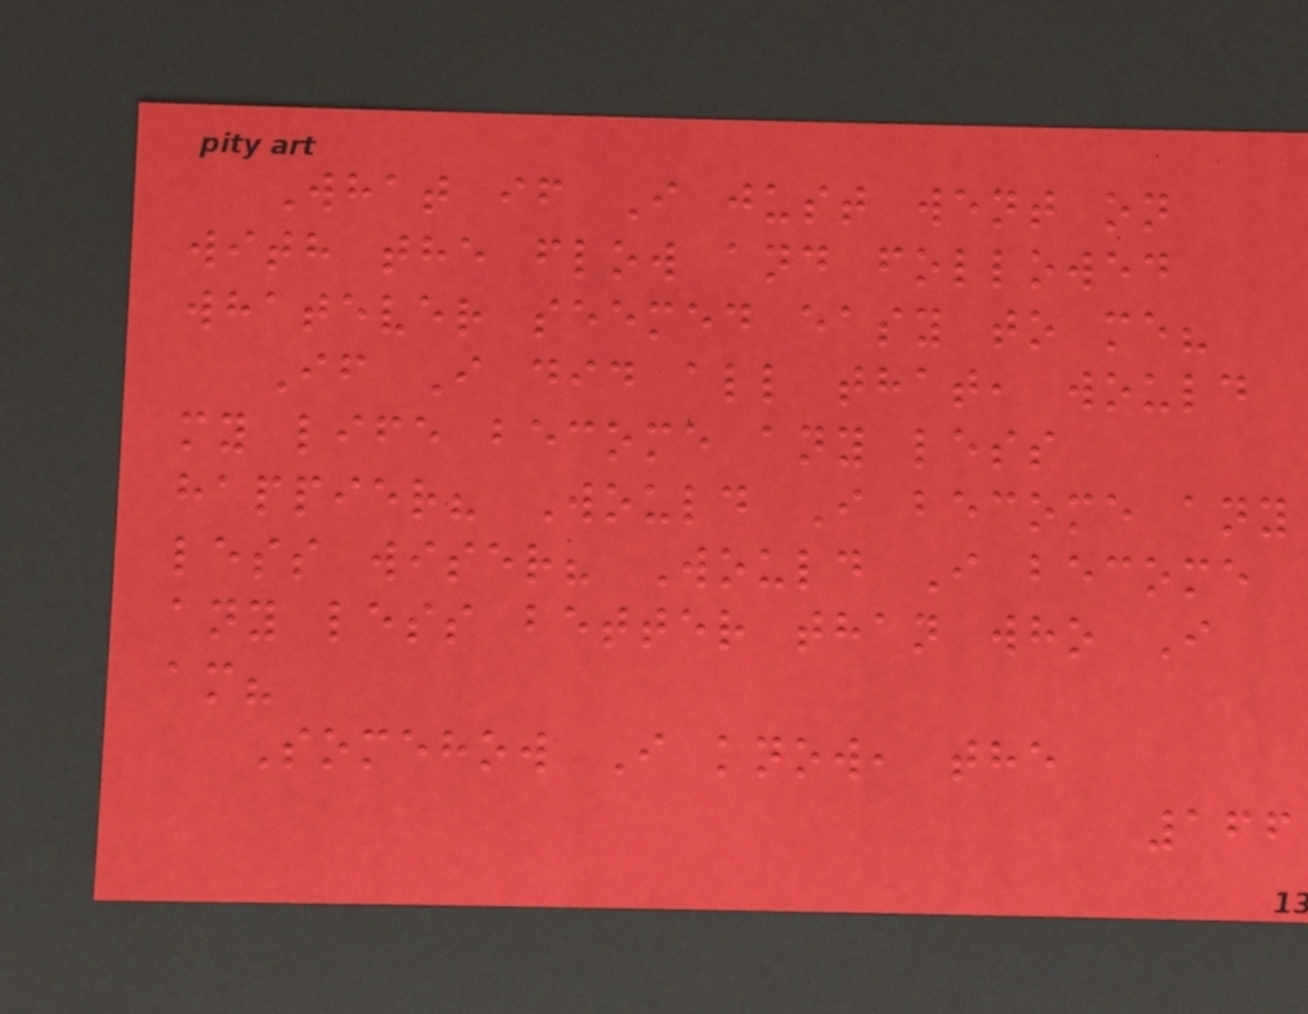What if I just went on
with the flow and followed
whatever seemed easy to me?
If I did all that, would
my life become any less
happier? Would I become any
less wiser? Would I become
any less better than who I
am?
Somehow I know, the
166
